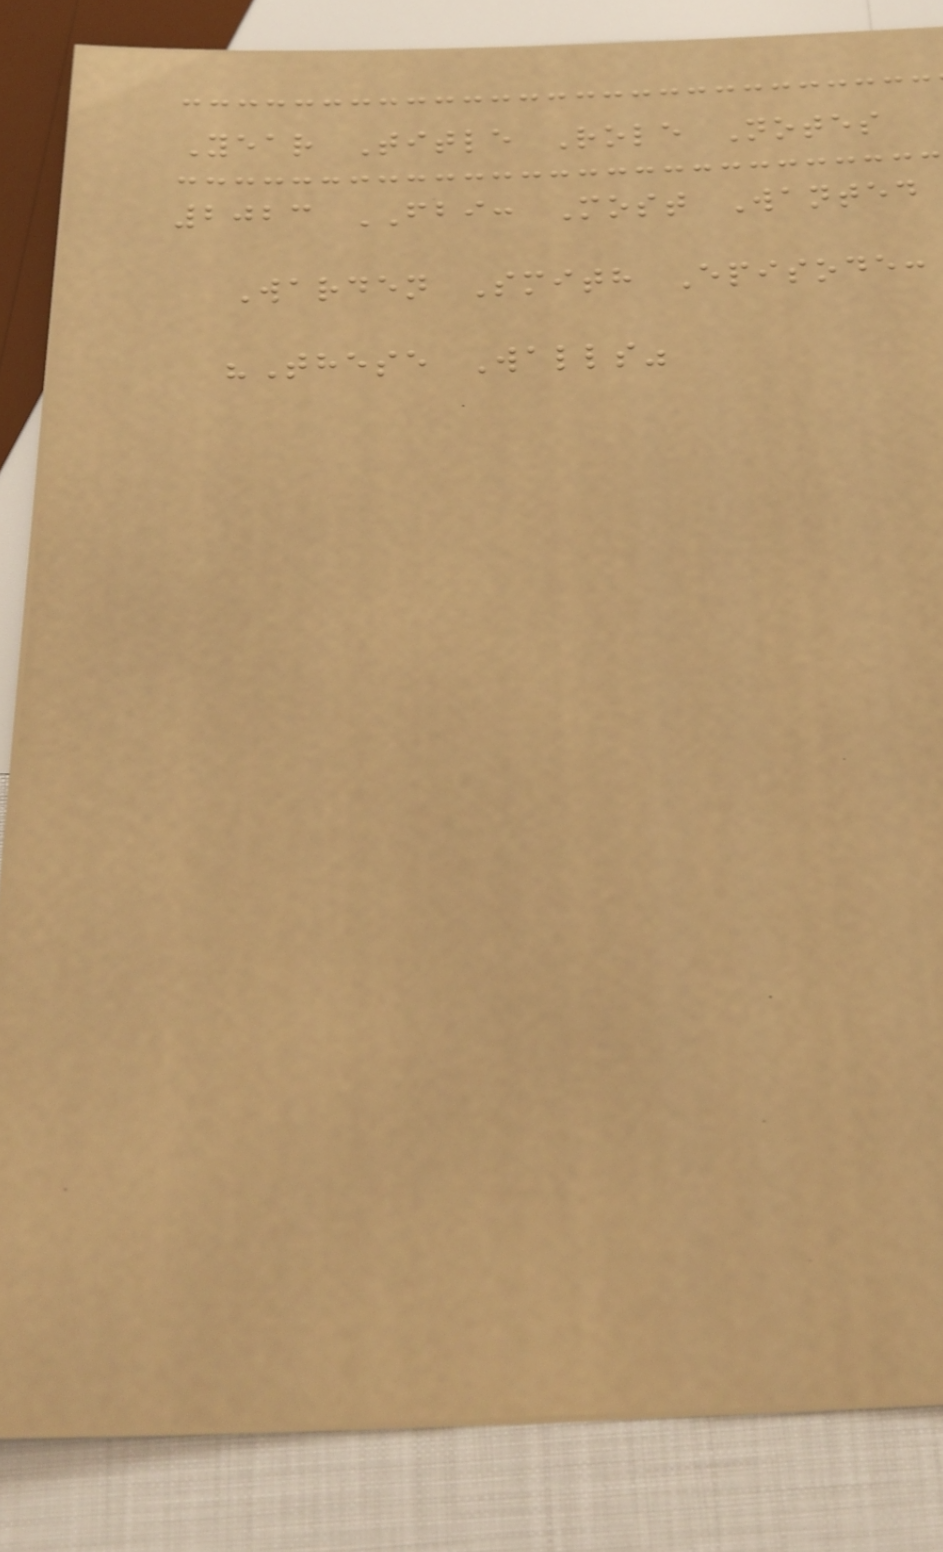Year Title Role Notes
2023 FBI: Most Wanted
Warden Smith Episode:
"These Walls"
